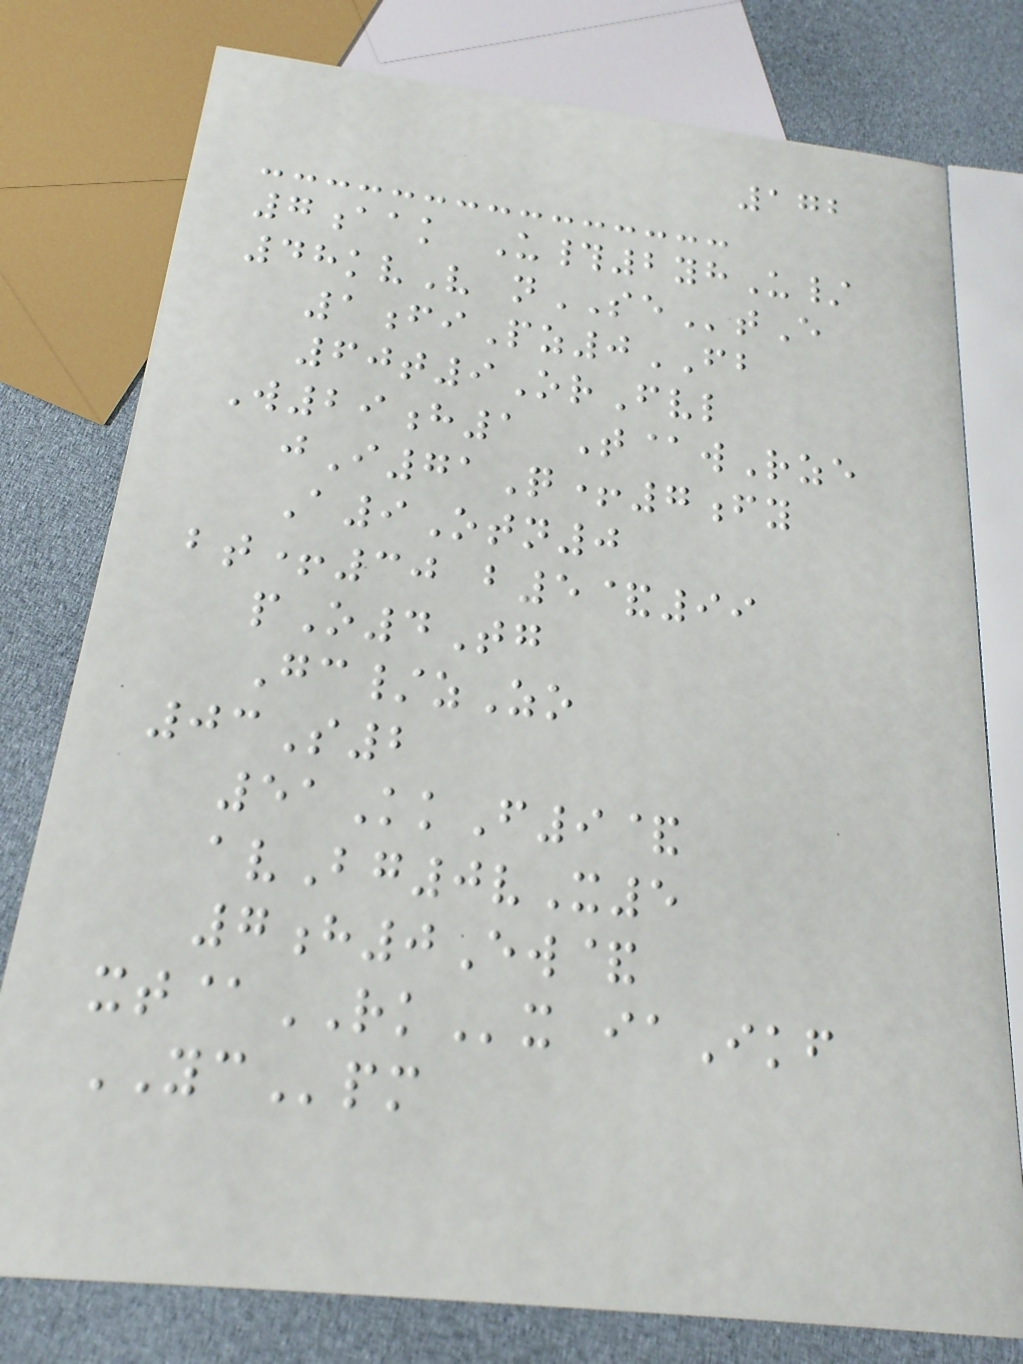172
7aak U#2yhU/
48kvV nSEtE
1fiPz0FB
60t9OrFvl
W29h1 T@wRze
jI71Q+7fy
A9Otn0
bt+30 b5&99
pO4Tg
Gc/zZo
03S2
51KkF9&
avBg0vX5
7h0Ew&
xt@RKx iaIkf
YCpm
